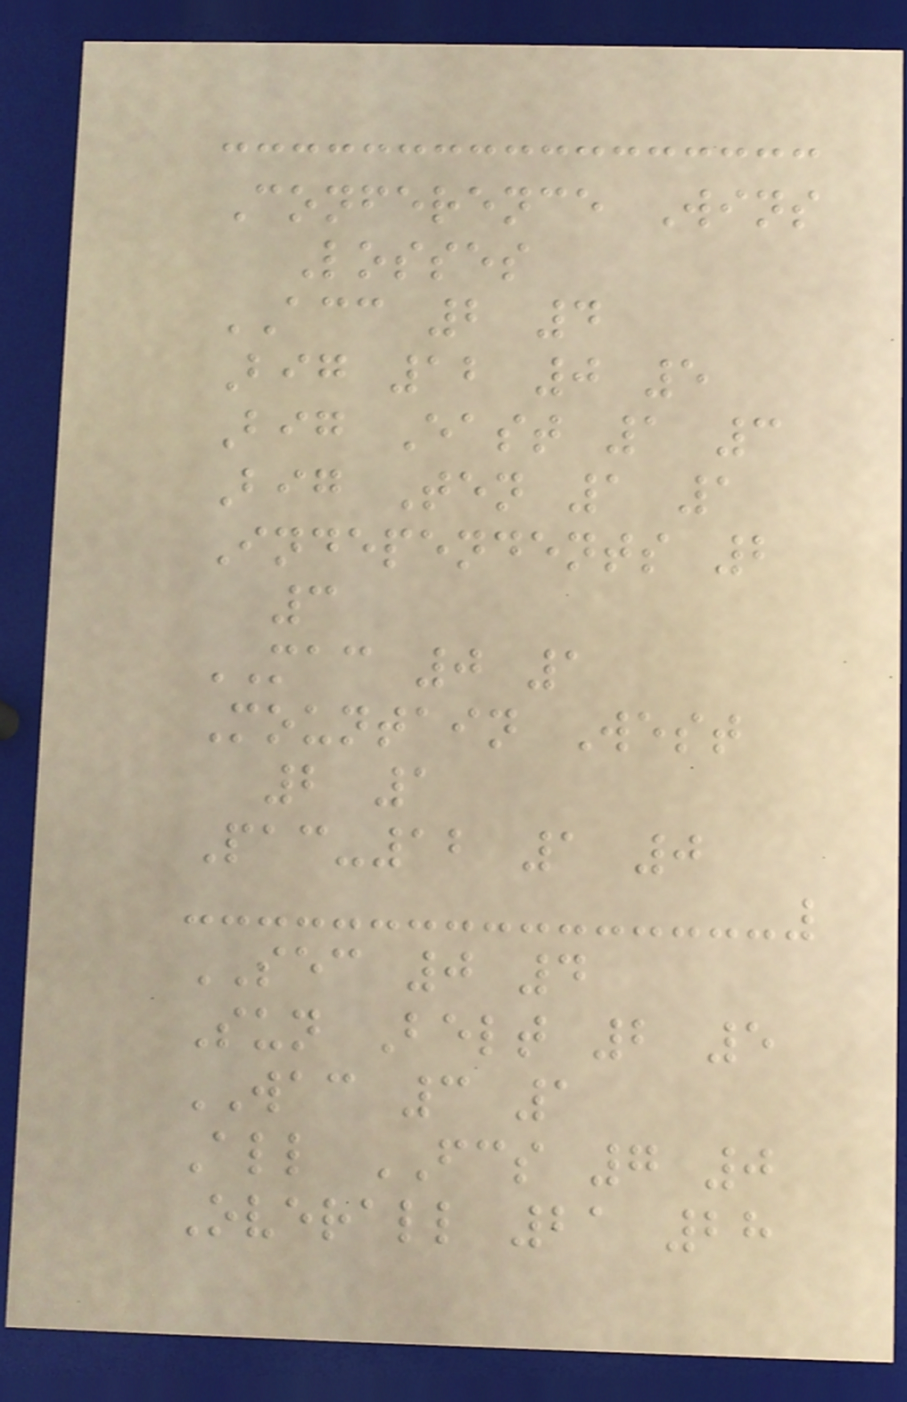Conference Wins
Losses
ACC 2 4
Big 12 0 5
Big East 1 3
Big Ten 1 1
Independents 2
3
MAC 0 1
Mountain West
2 1
Pac-12 1 0
SEC 0 4
Sun Belt 2 5
WAC 3 1
All FCS 7 0
Overall 21 28
